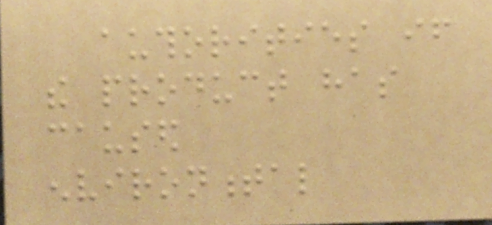authorities if
the product has
caused
environmental
